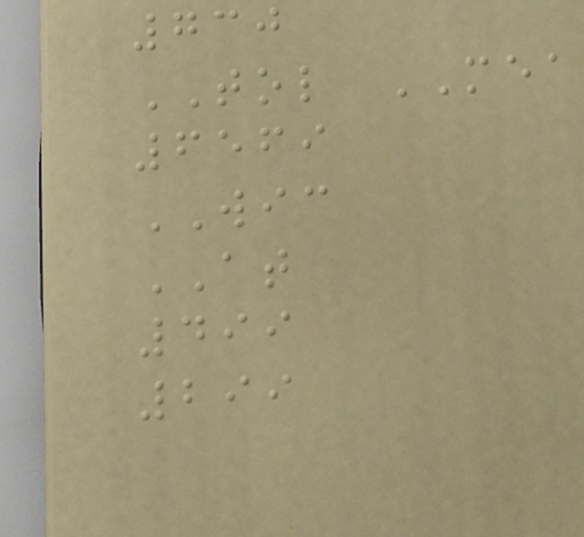730
TOL MEA
6569
WIC
AT
499
299
